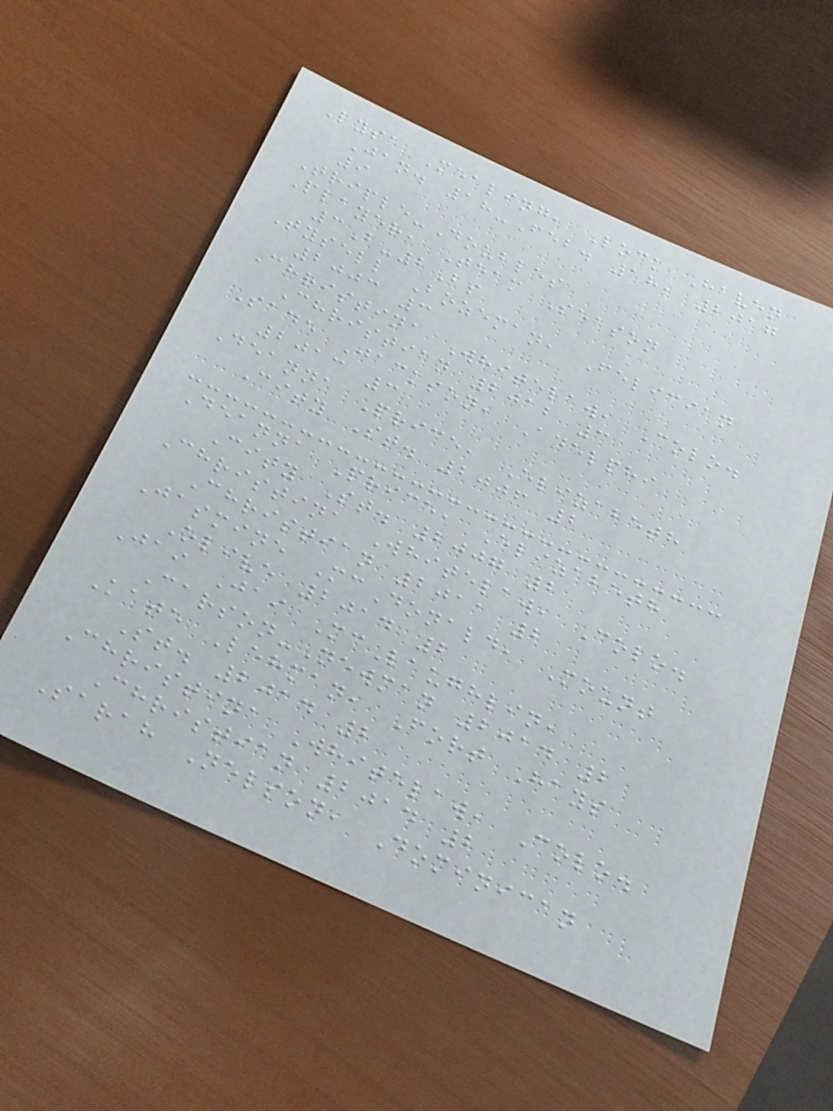Lysa Mealing, Lock Haven
Jan. 18-Feb. 18, 2017
9
Triple-Doubles
Player, Team Season
3B-2Bs
Tysell Bozeman, Felician
2003 3
Christina Whitelaw, Colo.
Christian 2012 3
Sade Jackson, Adelphi
2013 3
Deanna Price, Elizabeth
City St. 2006 2
Deanna Price, Elizabeth
City St. 2007 2
Christina Whitelaw, Colo.
Christian 2011 2
Jasmine McDonald, Mount
Olive 2014 2
Jai Jai McLaughlin,
Carson-Newman 2014 2
Kate Lehman, Fort Hays
St. 2014 2
Christina Whitelaw, Colo.
Christian 2014 2
Sarah Nelson, Dominican
